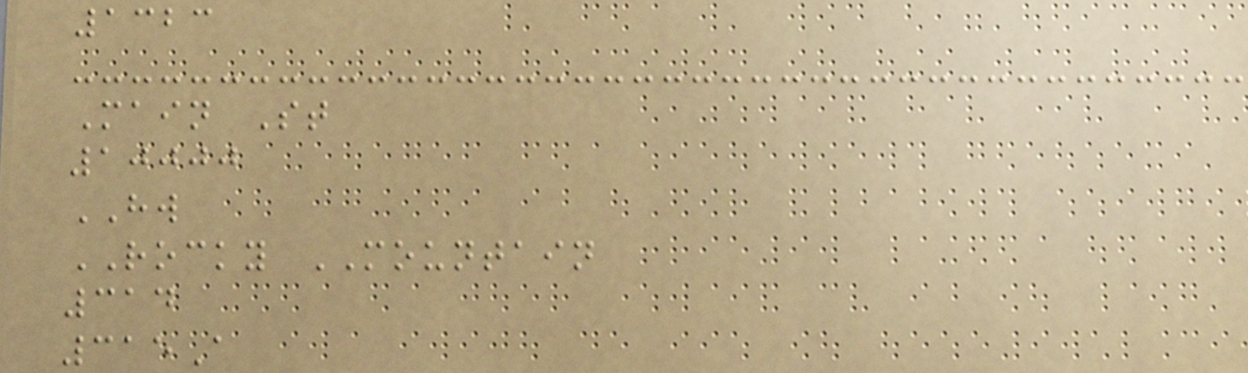1323
Main St
10000
HW
ROCKY MOUNTAIN
314
315A
